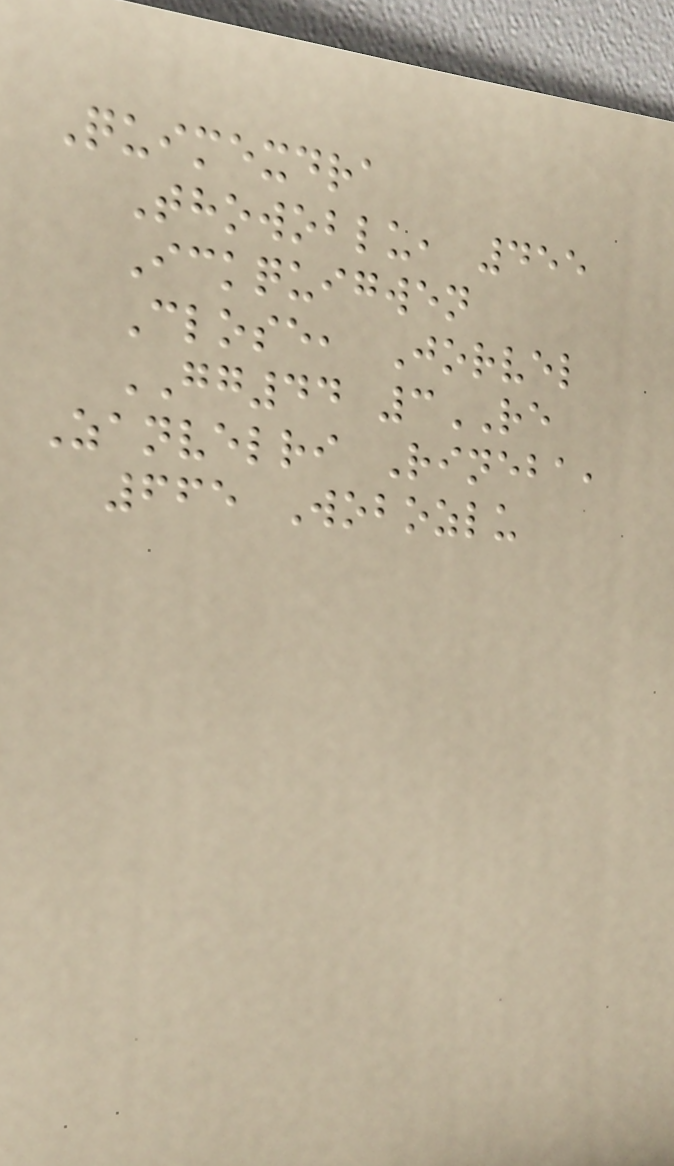Quimexdra
Thowoblu, 455
Ickquigwen
Close, Jorvel
GG44 3RE
Zanvelri Rineba,
665 Wobozlu
